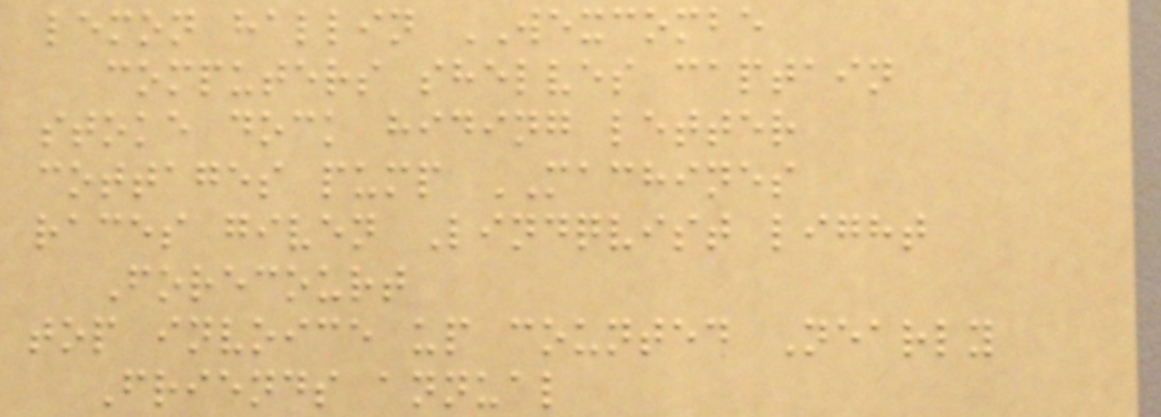lemon hallin WEXCOMBE
computers shelves captain
stoke dock hiding letter
cottages pump MACHINES
races given Lindqvist light
Forecourt
top invoice up counted Nearly
Friends annual
